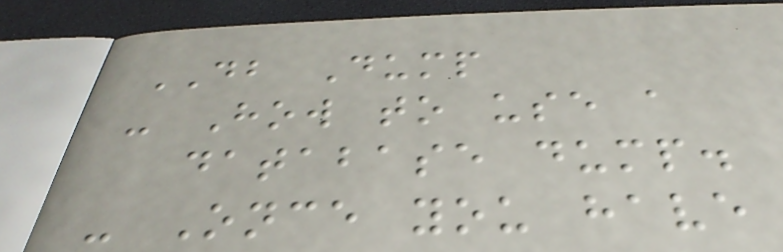DB Dump
- How to use a
database dump.
- Once you have
